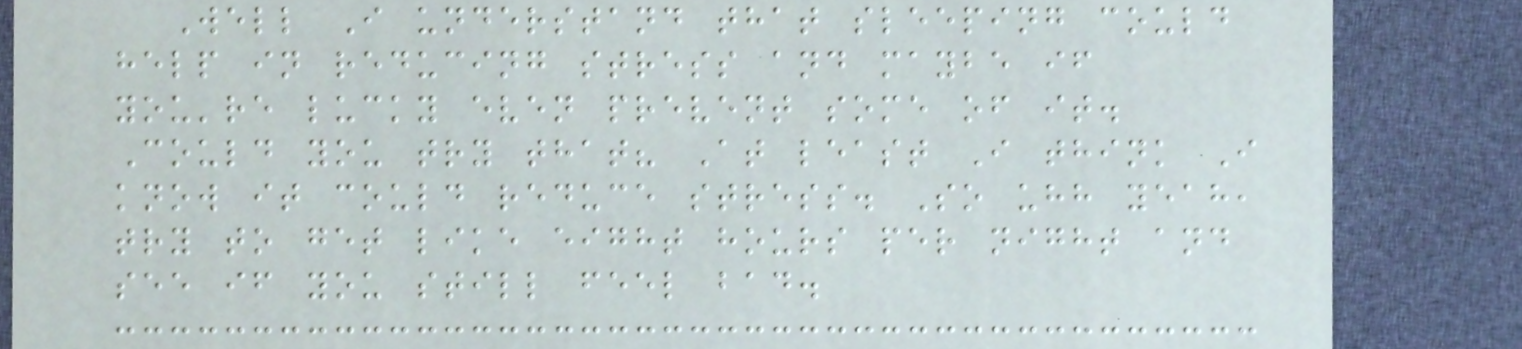Well I understand that sleeping could
help in reducing stress and maybe if
you're lucky even prevent some of it.
Could you try that? At least I think I
know it could reduce stress. So uhh yeah,
try to get like eight hours per night and
see if you still feel bad.
